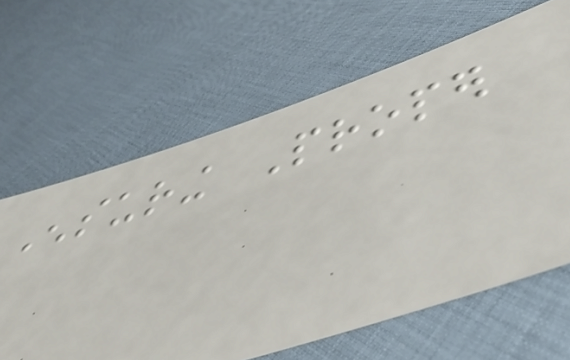Ensuring Proper
